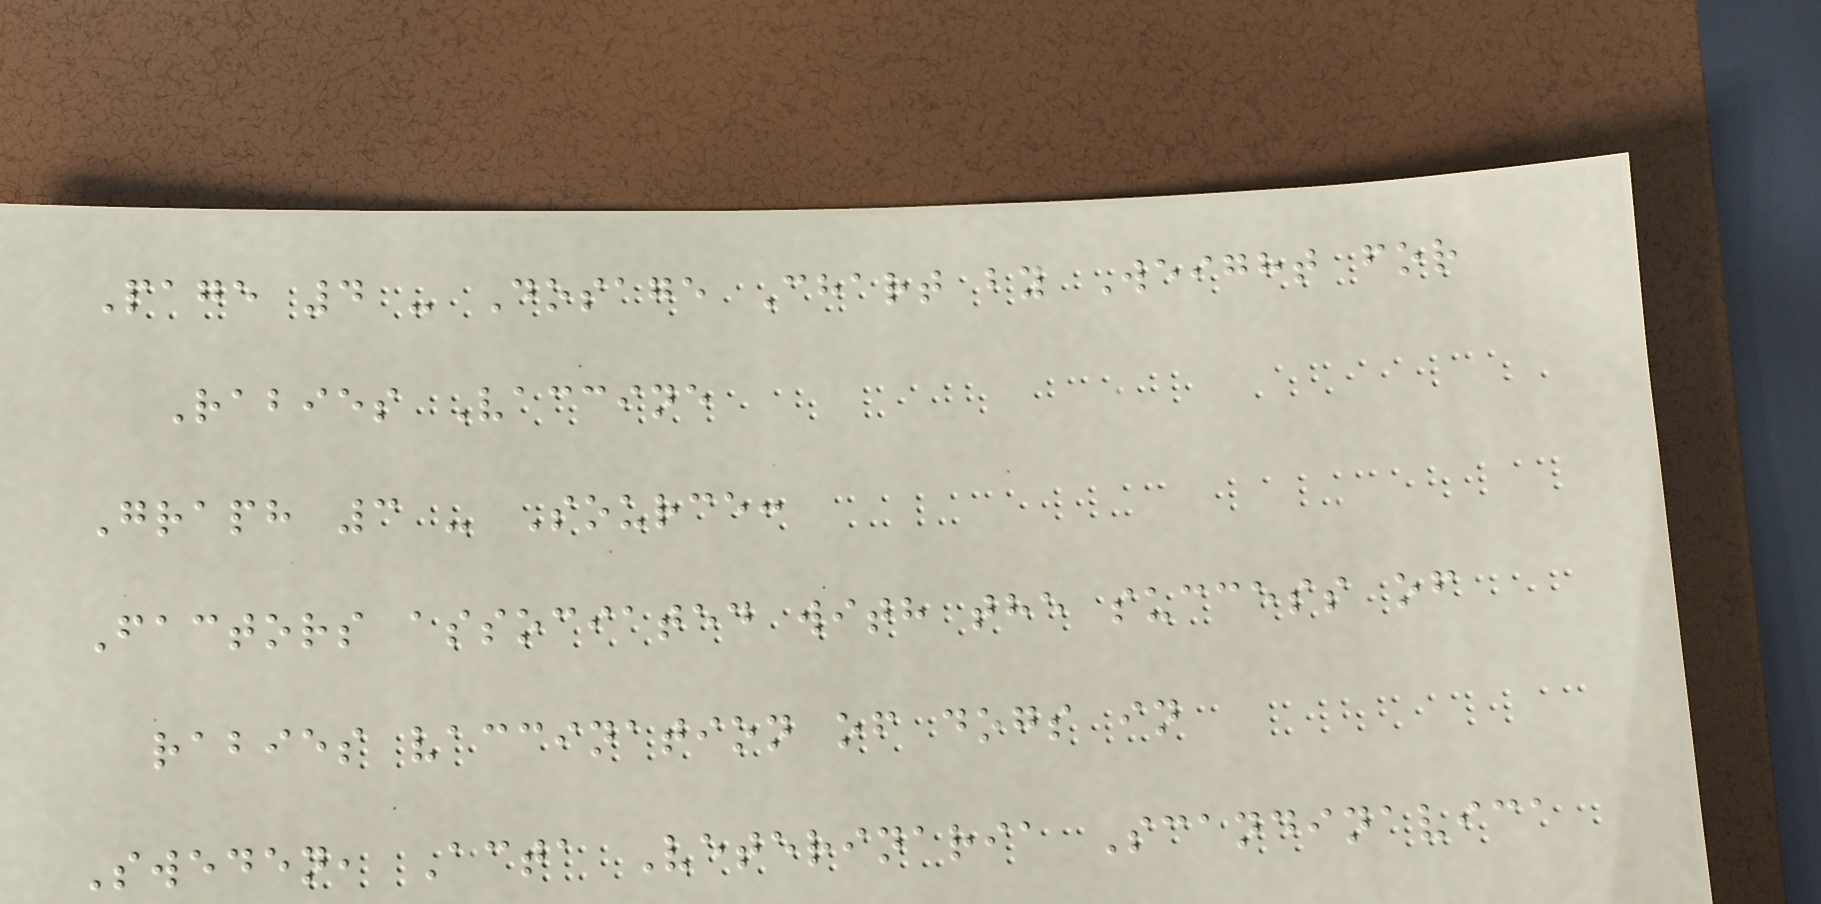Page 4 - Dosage Chart by Weight for
Rabies Vaccine
Graph 3 - Source:
Factors associated with the success of
rabies vaccination of dogs in
Sweden, Acta Veterinaria Scandinavica
